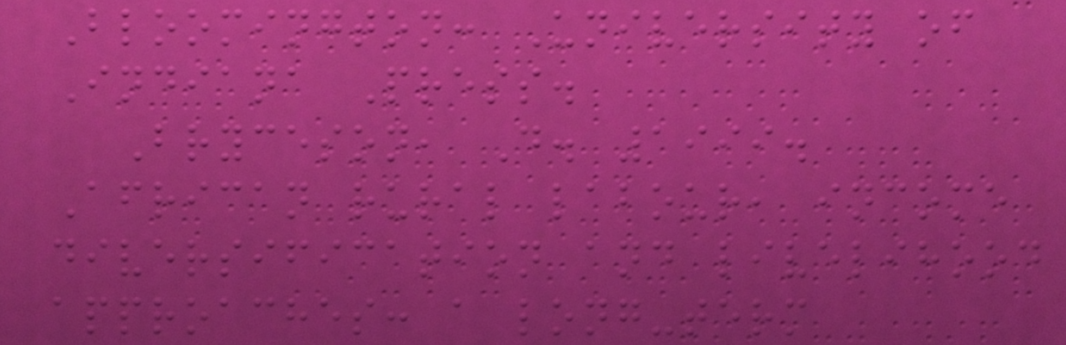Bloomington: University of
Indiana Press.
Bryceson, D. 1999.
African rural labour, income
diversification and livelihood
approaches: a long-term
